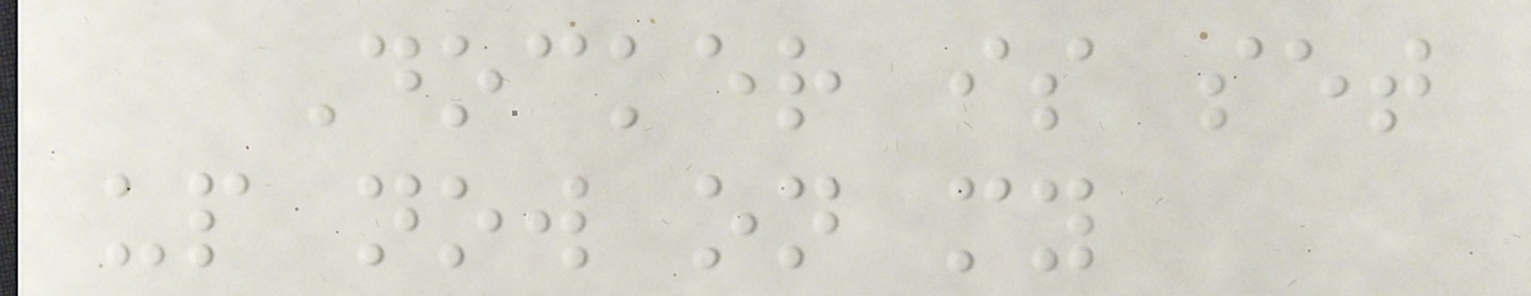Docker is set
up now on my
